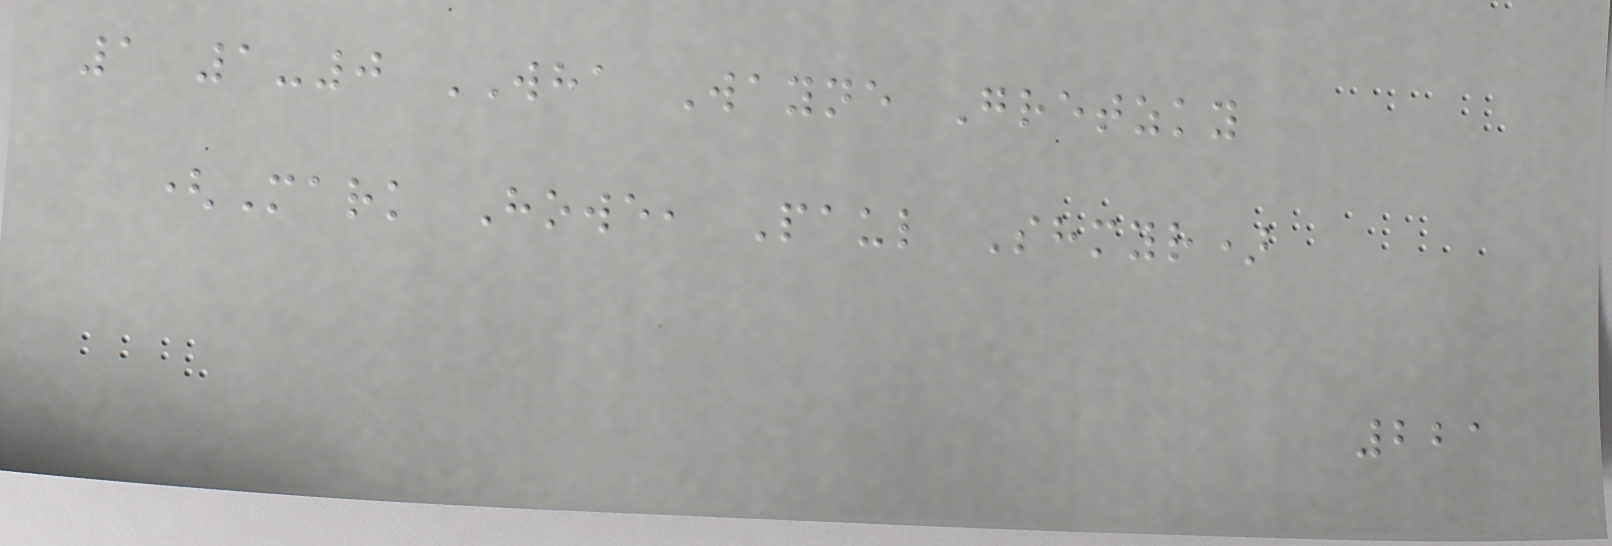1 1-0 WHA Wayne Gretzky
(Mark Howe, Paul Shmyr)
221
